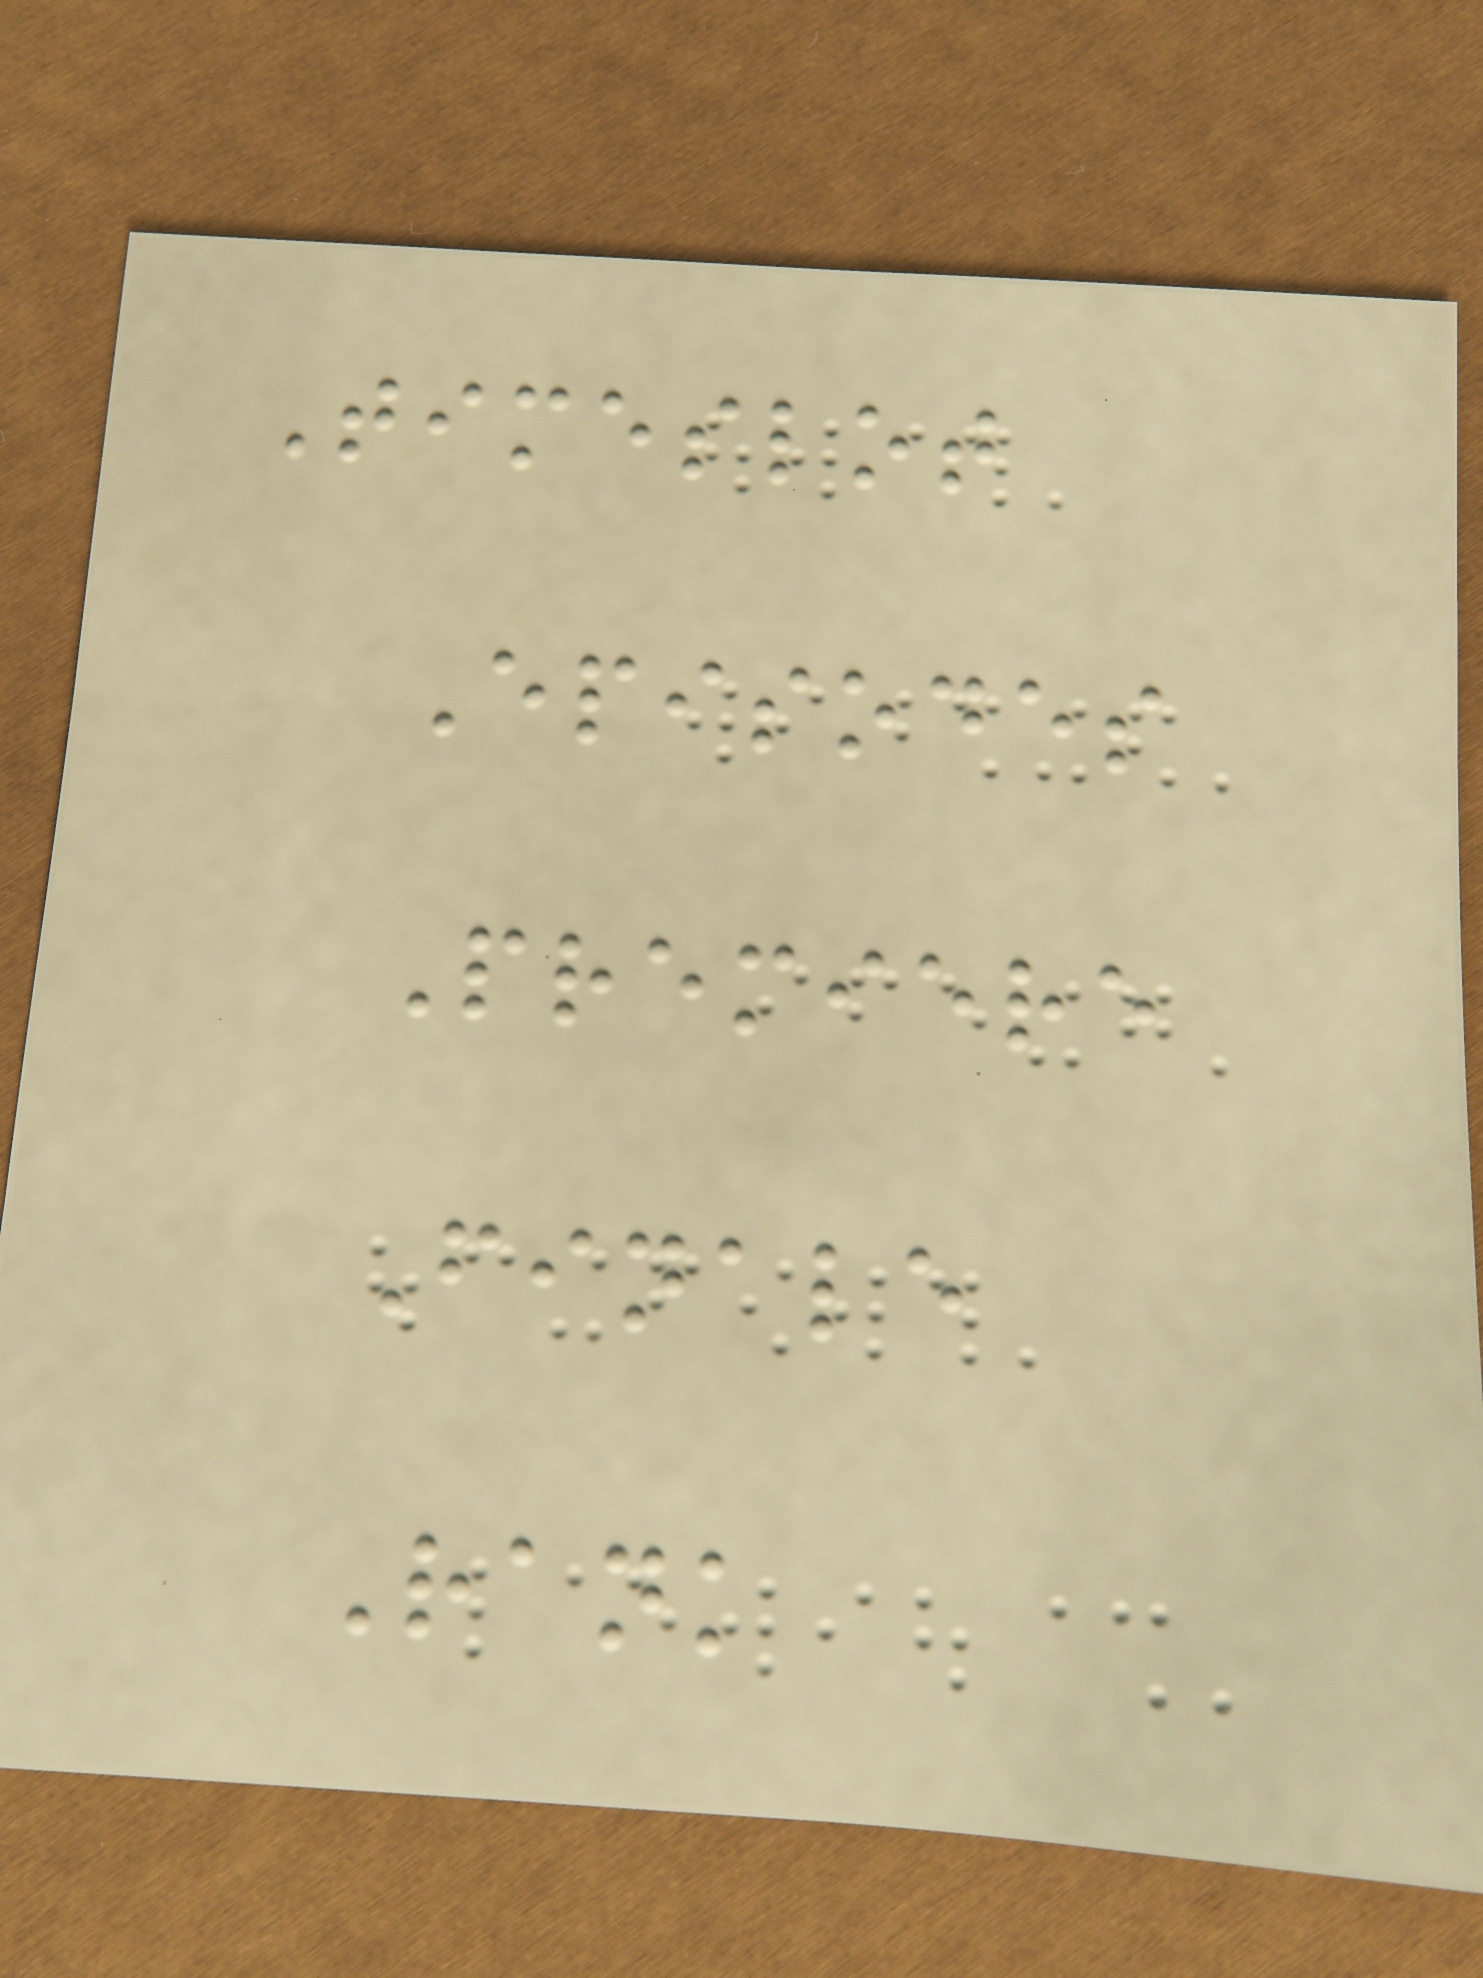Timeslot
Episodes
Premiere
Finale
Rank
